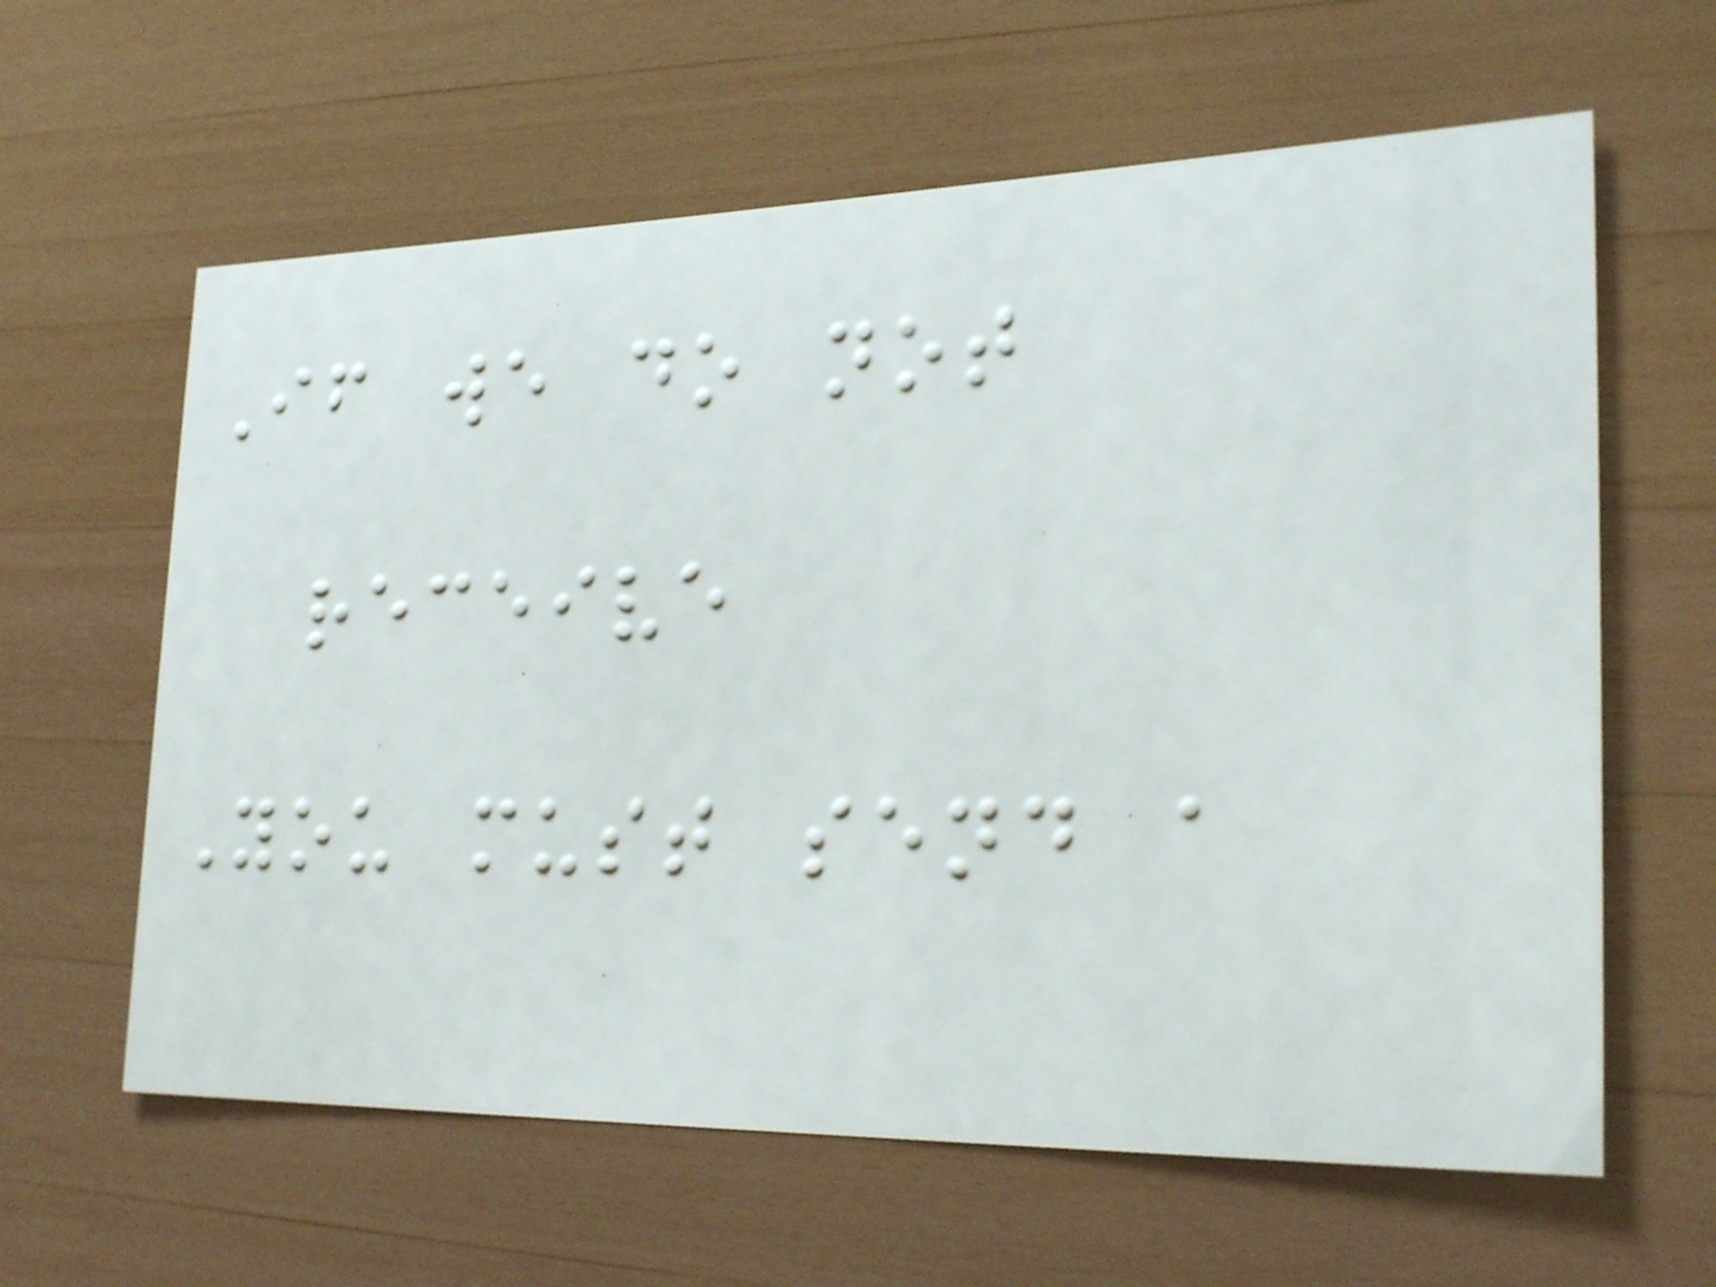If we do not
receive
You must send a
